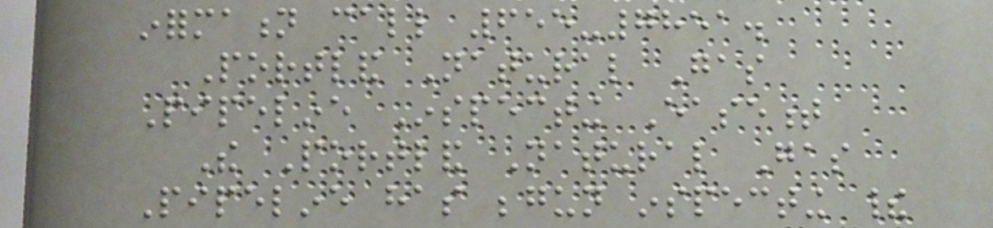information call 655-7851.
Portland Natural Gas
Pipeline Inspecting Easement
The Portland Natural Gas
Pipeline has begun inspecting their
